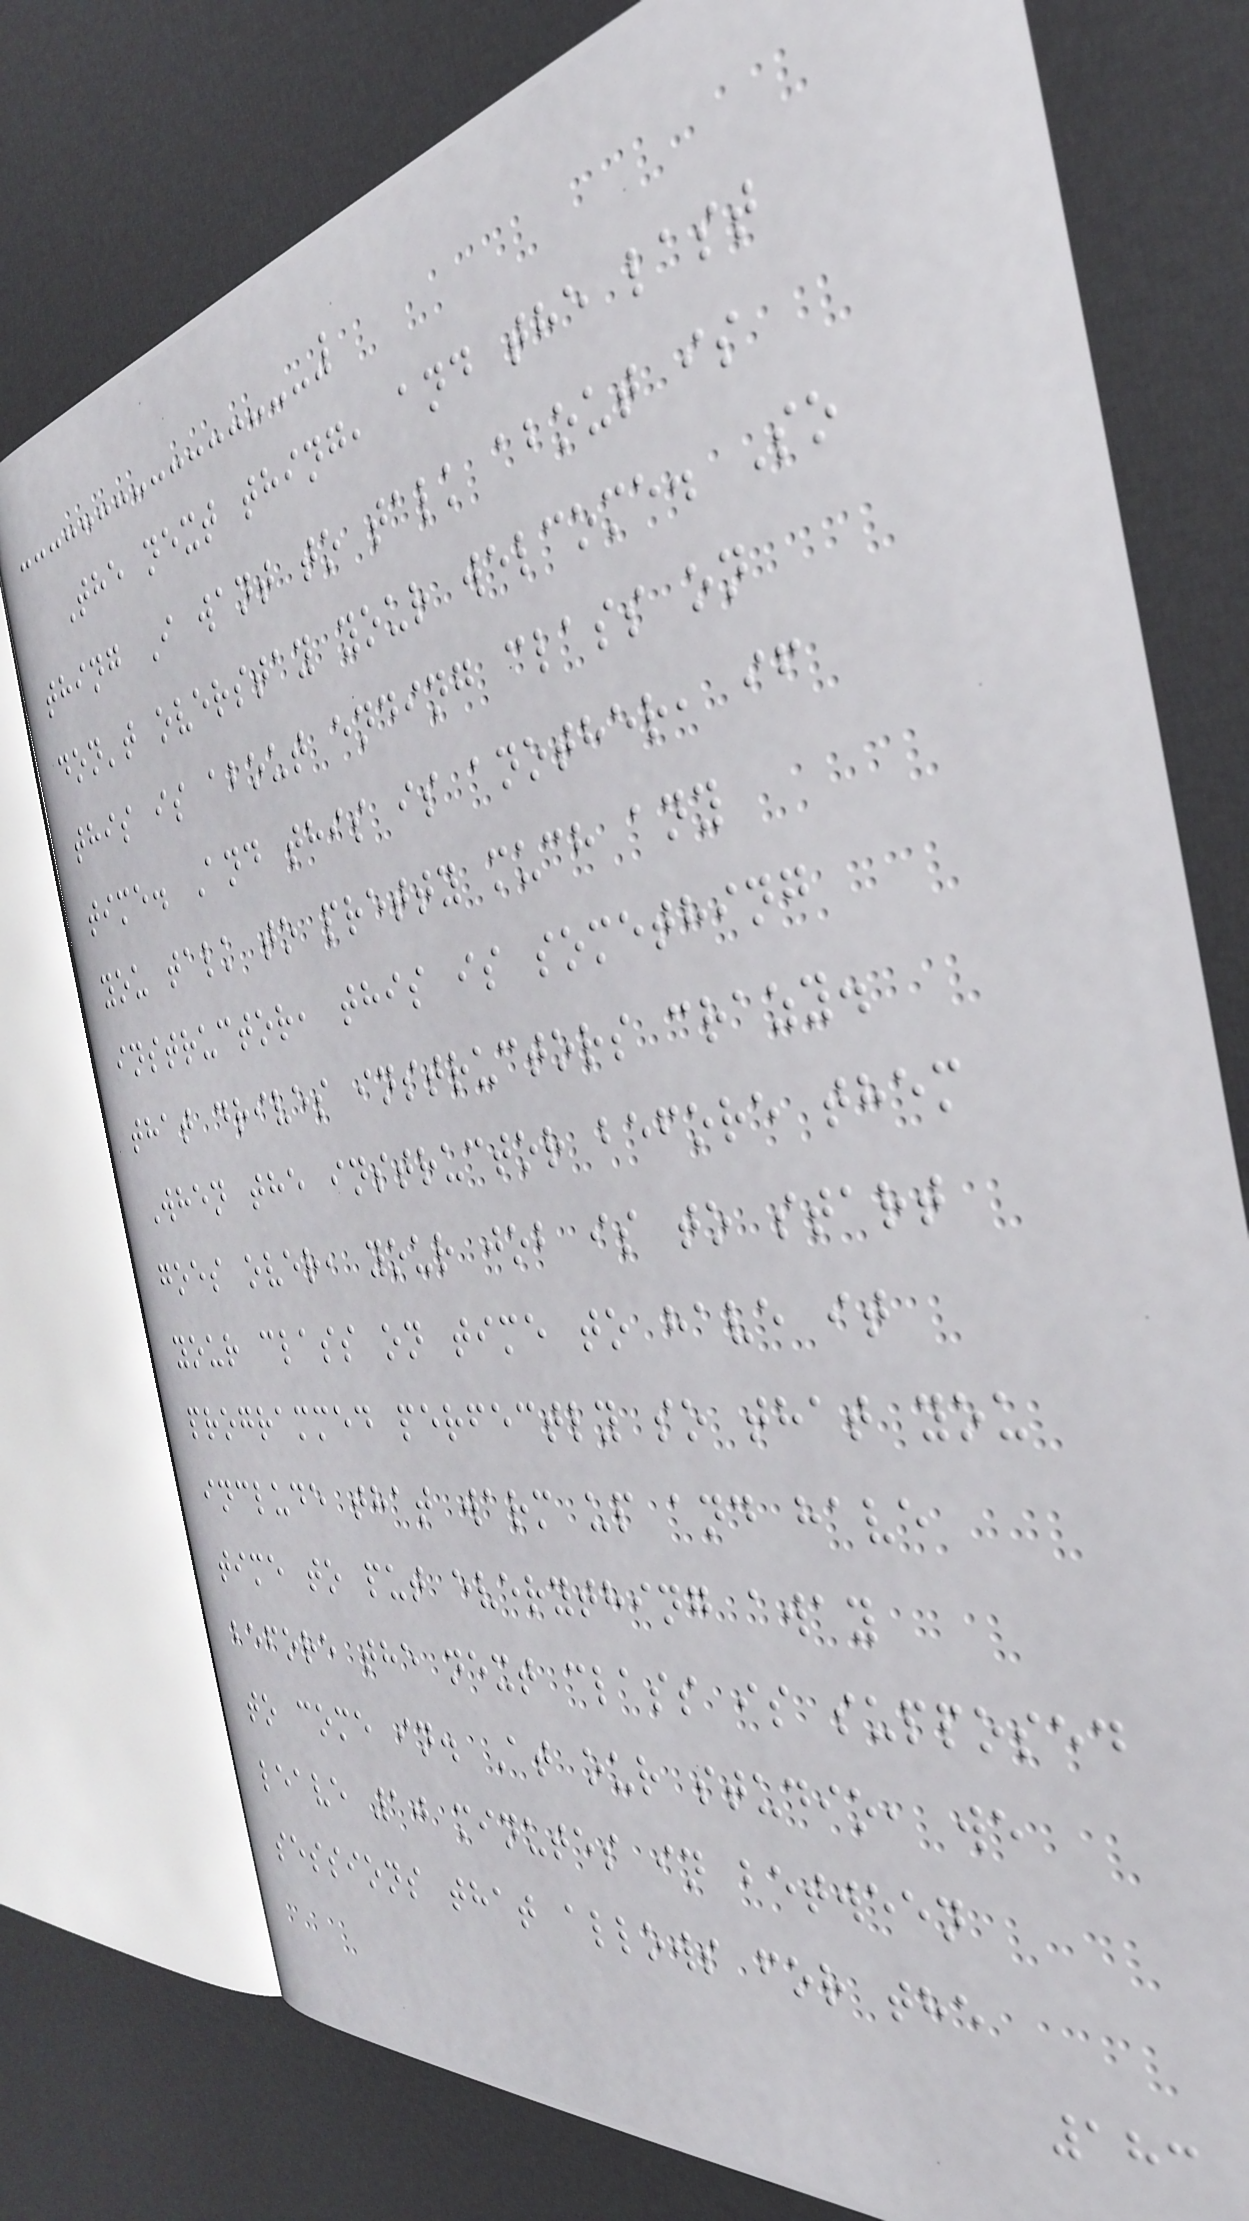The next thing, and the last
thing I want to talk about is
don't overstay your welcome. So
this is about ending class on
time. And this is another, if
you talk to pretty much any
instructor, this is something
that drives instructors crazy.
When the instructor before them
goes over, your job is to start
your class on time to have it
programmed perfectly so that you
include that warm up and have
time to put everything away
before the next class is supposed
to come in. At our studio, we
leave 10 minutes in between
sessions that allows for the
183
